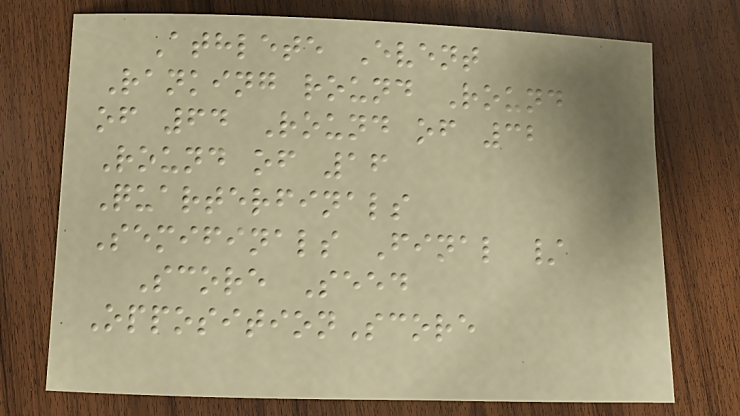Athlete Event
Ranking round Round
of 64 Round of 32
Round of 16
Quarterfinals
Semifinals Final /
Score Seed
OppositionScore
